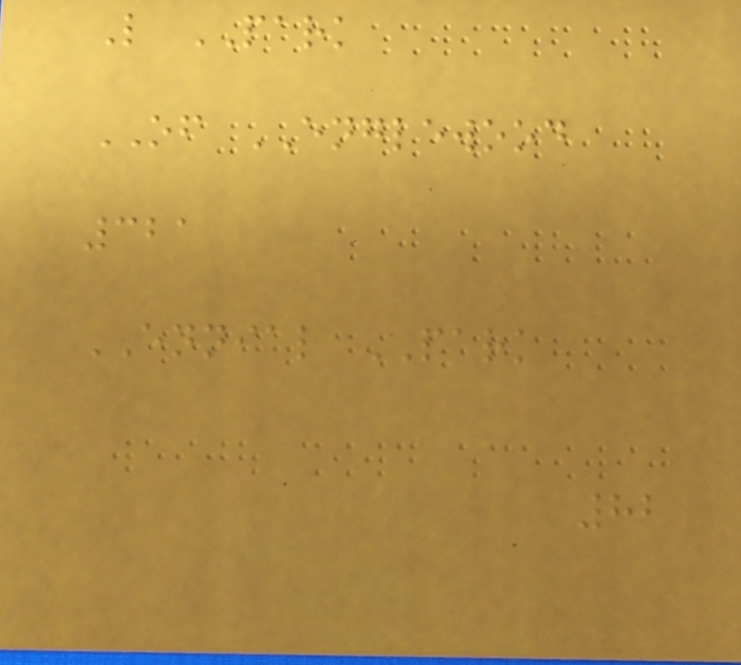L PARK
OF ENGLEWOOD
321
ENNIAL PARK
82
